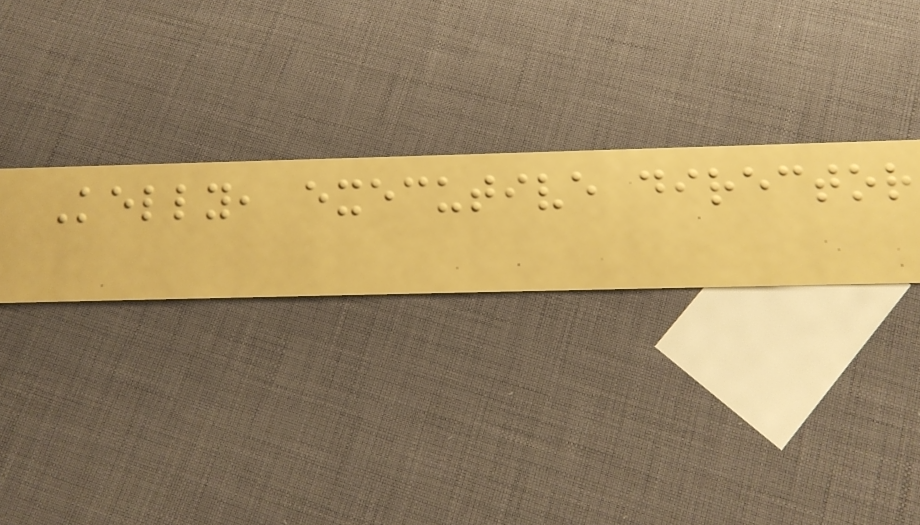Kelly, executive director
